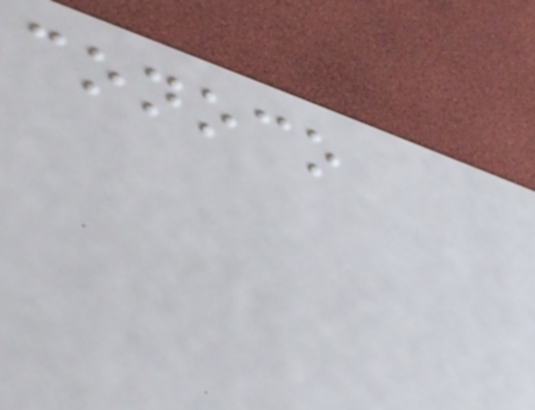conoco
